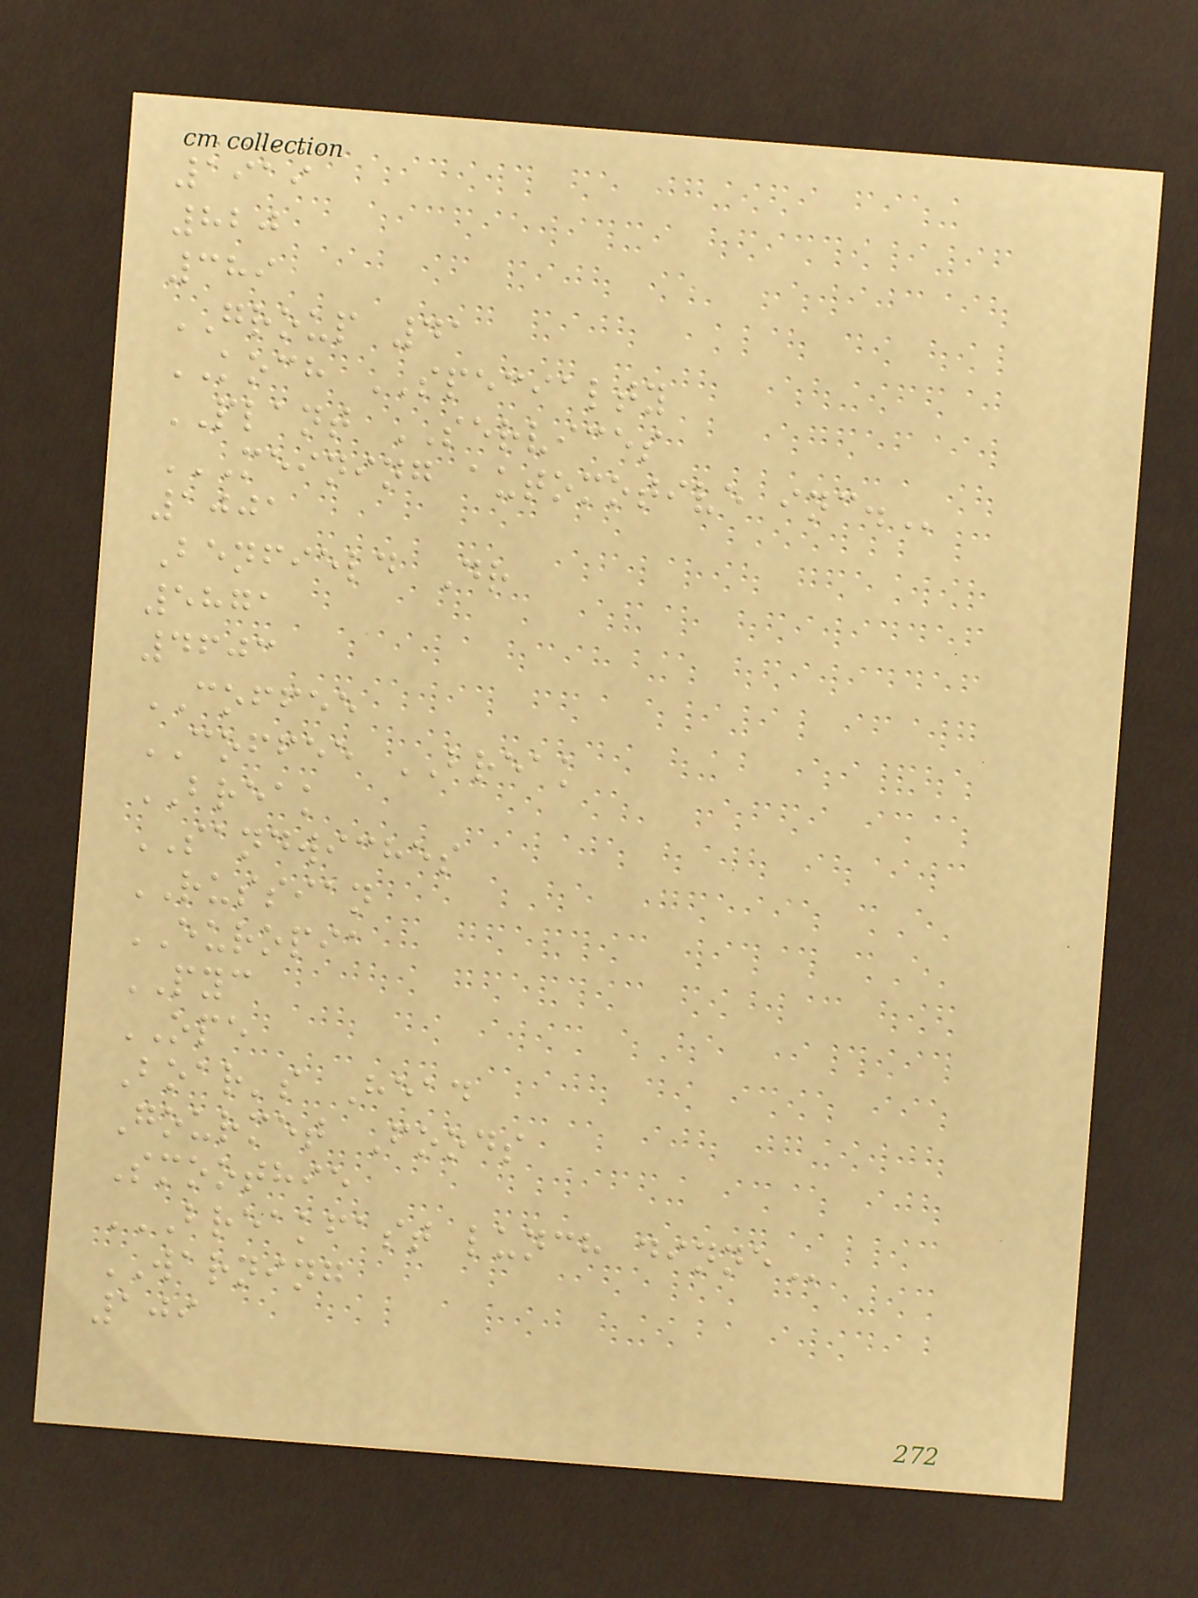1919
820
389
GROUP 41
KOCH SPECIALTY
PLANT SERVICES
MEINING AUTOMOTIVE INC.
1001
Benfield Dr
5871
4603
COFFEE
COFFEE BREAK
BREAK
SANDWICHES
RUSSIAN
EUROPIA
PYC
OPE
Boar's Head
Gourmet Foods
Smoothie
BREAKFAST LUNCH DINNE
WARNING
109
